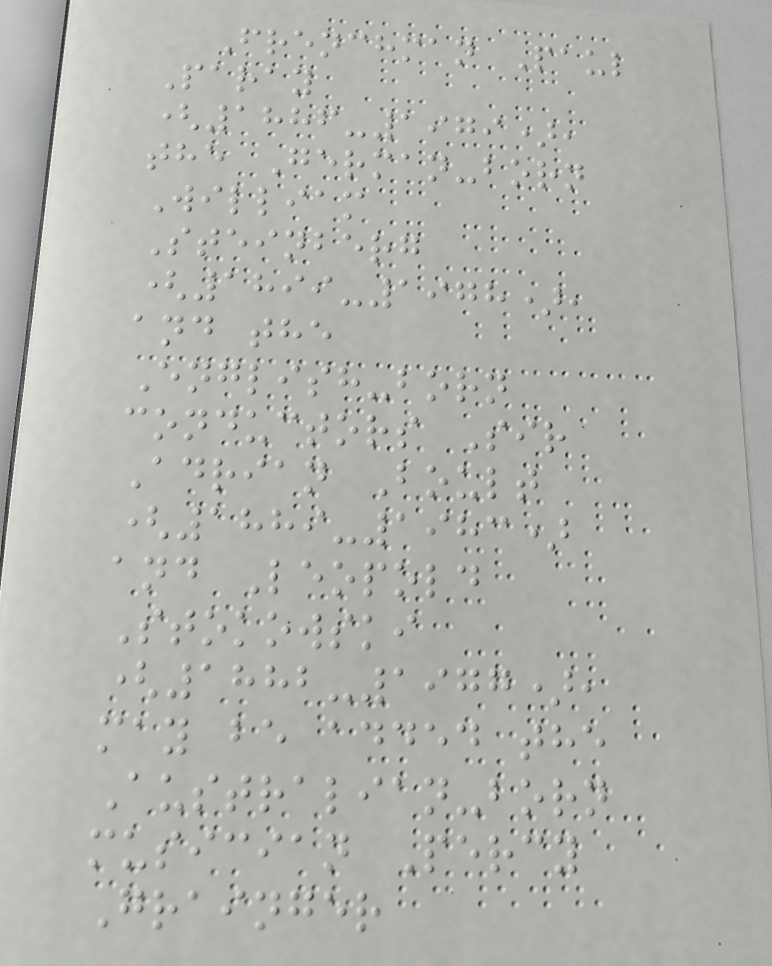Frenchman Paul
Paray
(1886-1979),
the German-born
William
Steinberg
(1899-1978),
and the
English-born
conductors Sir
Adrian Boult
(1889-1983)
and Leopold
Stokowski
(1882-1977),
may be added the
Australian-born
musician Percy
Grainger
